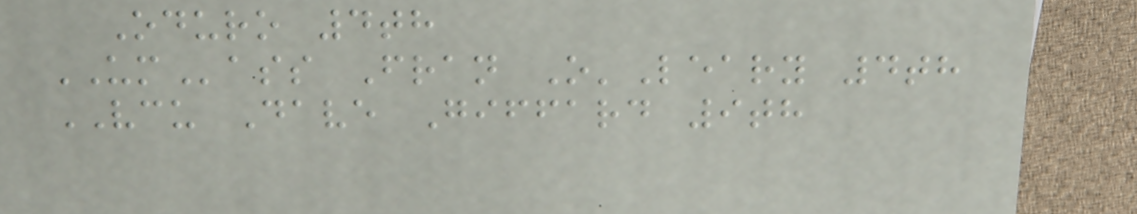Oduro 4th
UMass Fran O'Leary 4th
VCU Dave Giffard 9th
